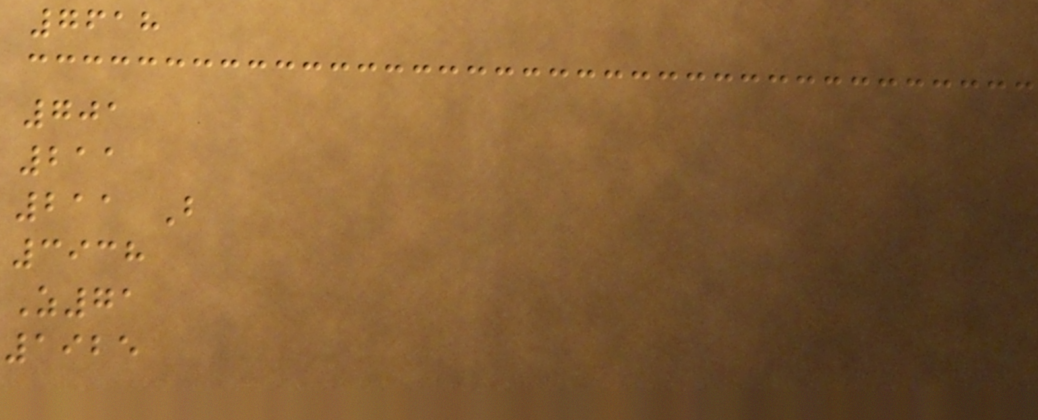7618
701
211
211 B
3938
Z71
1925
